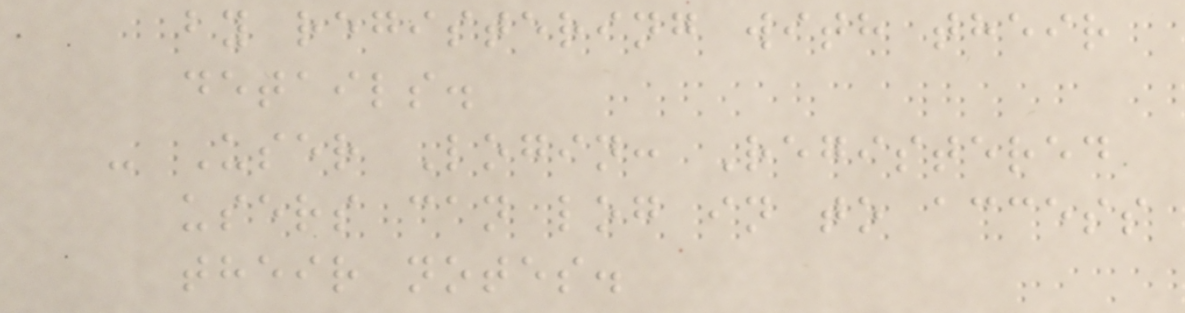by registering with their
details.
- User Login: Registered
users can log in to access
their notes.
